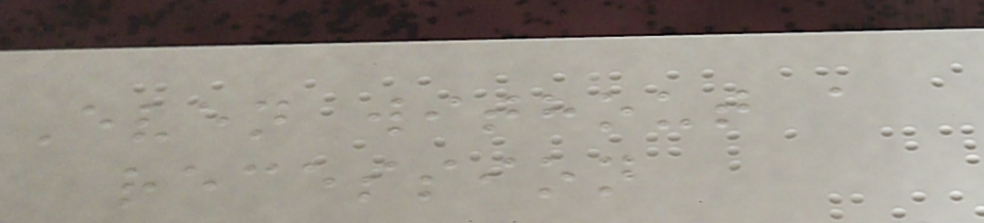Even without a
recession
